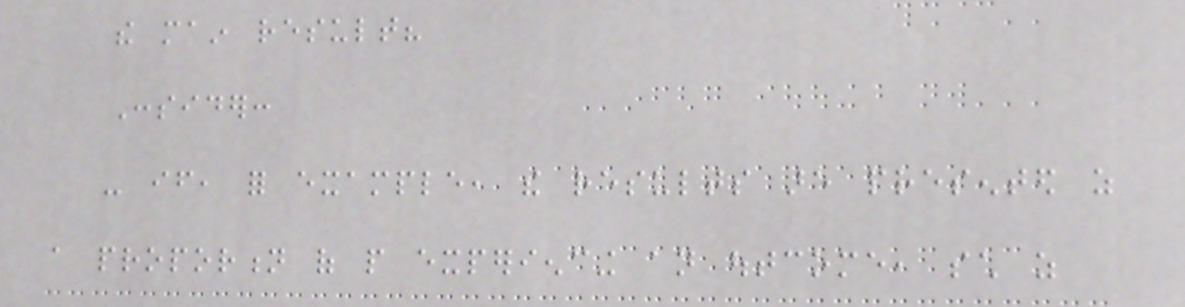the main result?
Consider:
- if, for example, the results are presented as
a proportion of people experiencing an outcome, such as
